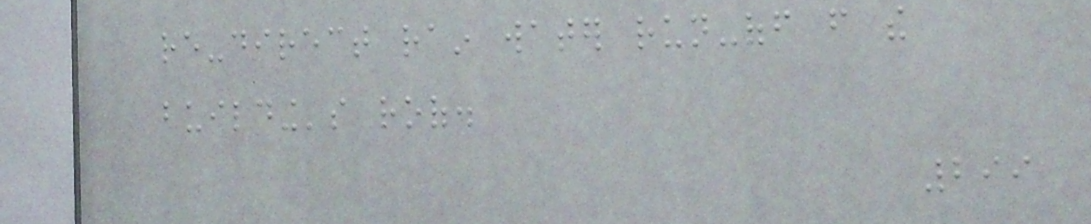re-direct rain water run-off from the
building's roof.
299
